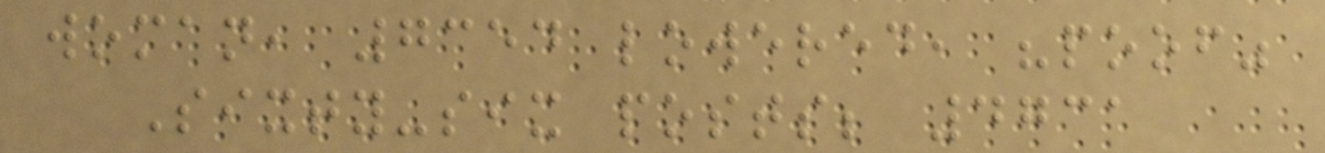woman, 7354 lowered, "poof"
Sixty-six posts; 4731
